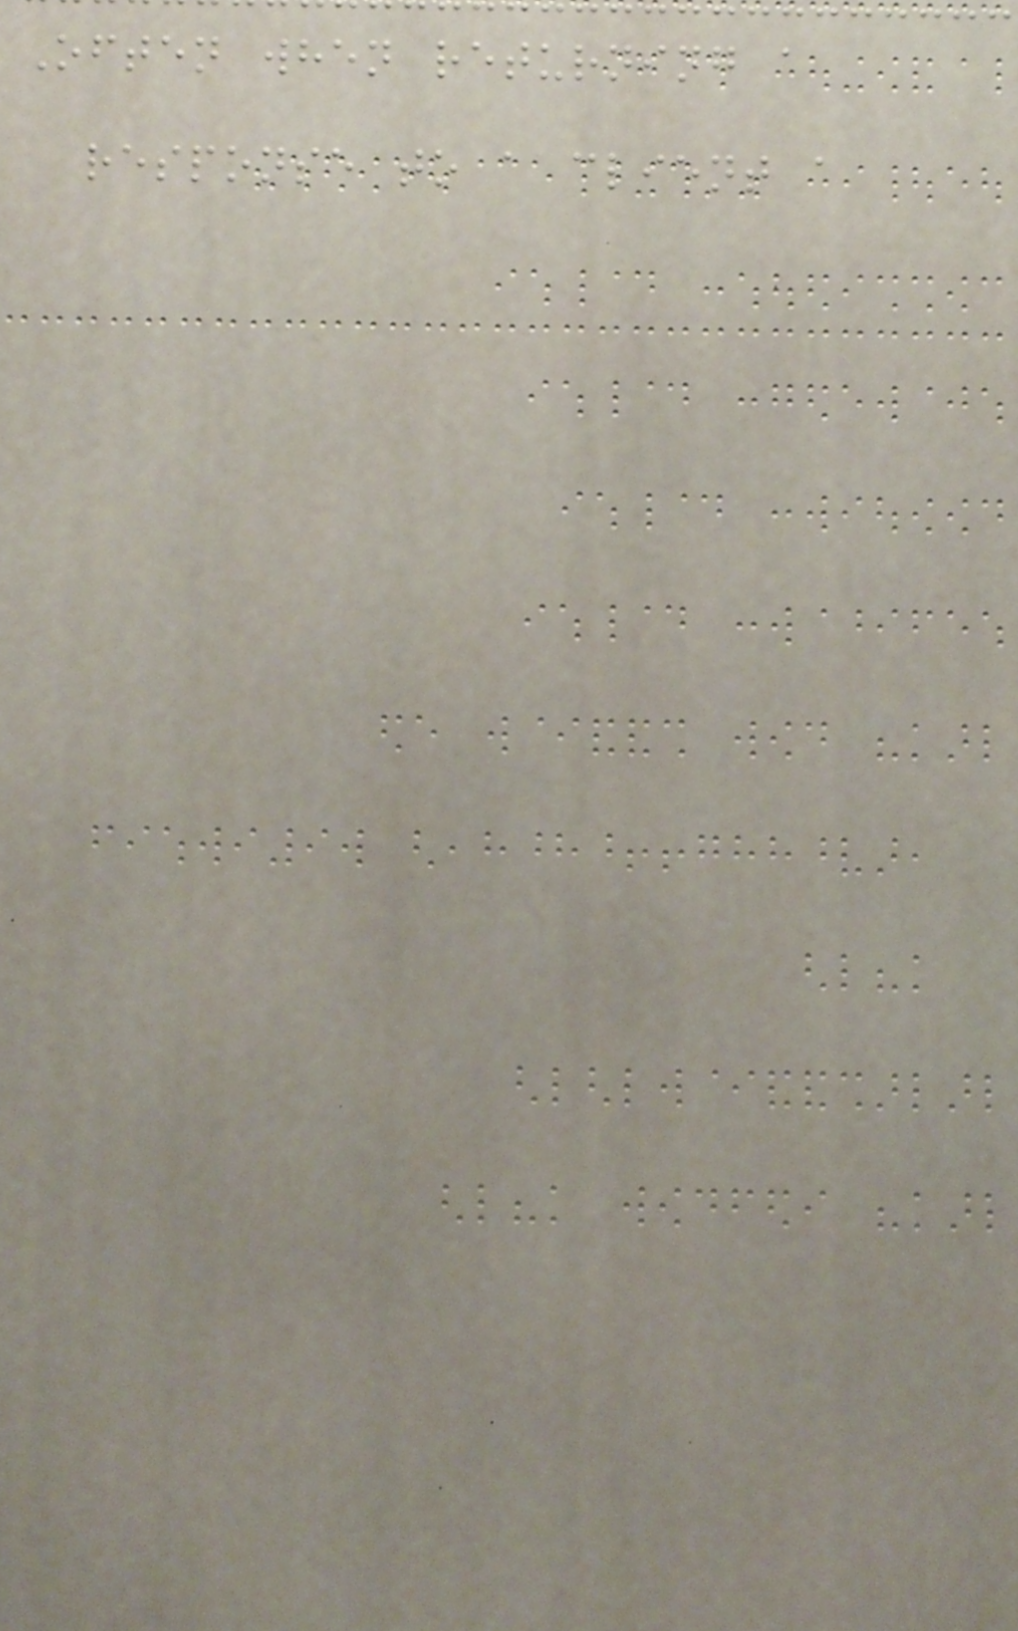Often when returning a
response to a client a
